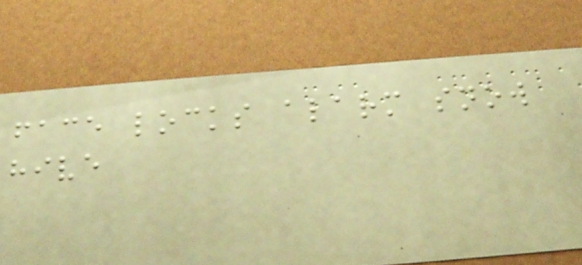face locks alarm snow
hive
